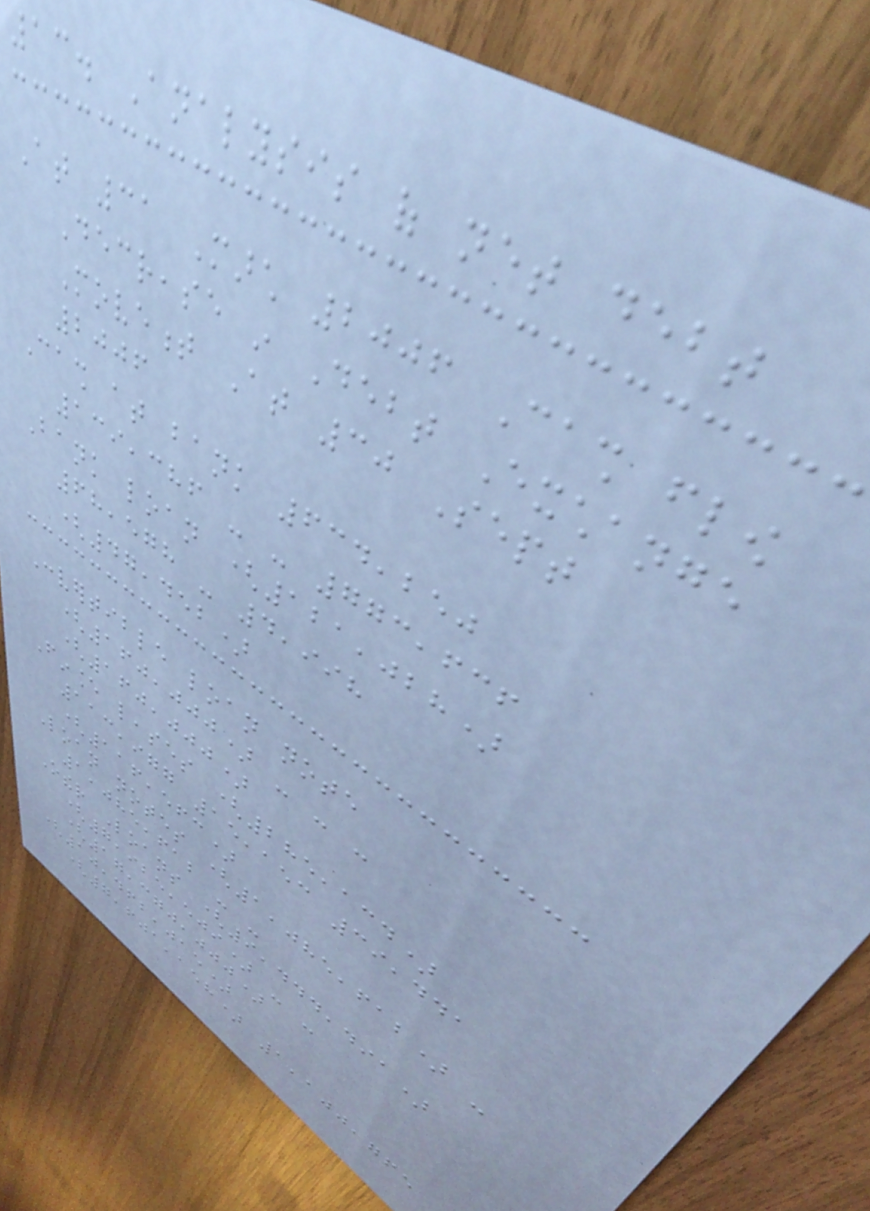13. Analysis of net debt
At 31 March 2006 Cash flow
Decrease in Debt Exchange
Movement At 30 Sept
2006
Cash at bank 634,250
139,386 - - 773,636
Bank loan (121,028)
68,578 - 4,998
(47,452)
Convertible loan note
(160,000) - - -
(160,000)
Finance leases (285,134)
113,977 15,153 39,441
(116,563)
Loan notes (1,085,612) -
1,085,612 - -
Other Loans (9,444,491)
(7,925,509) - -
(17,370,000)
(10,462,015)
(7,601,158) 1,100,765
